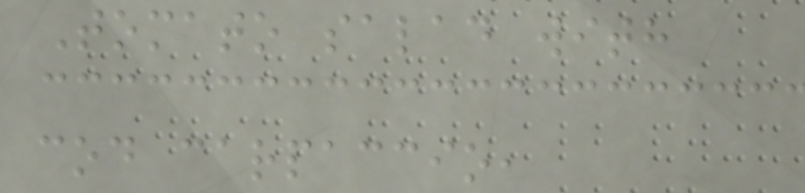Tomato salad with
cod carpaccio,
